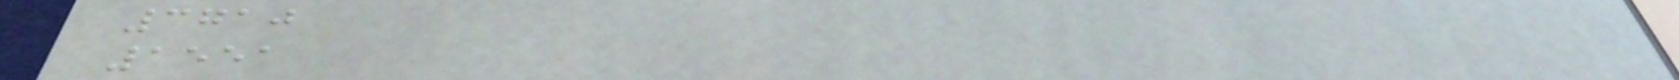3710
1551
